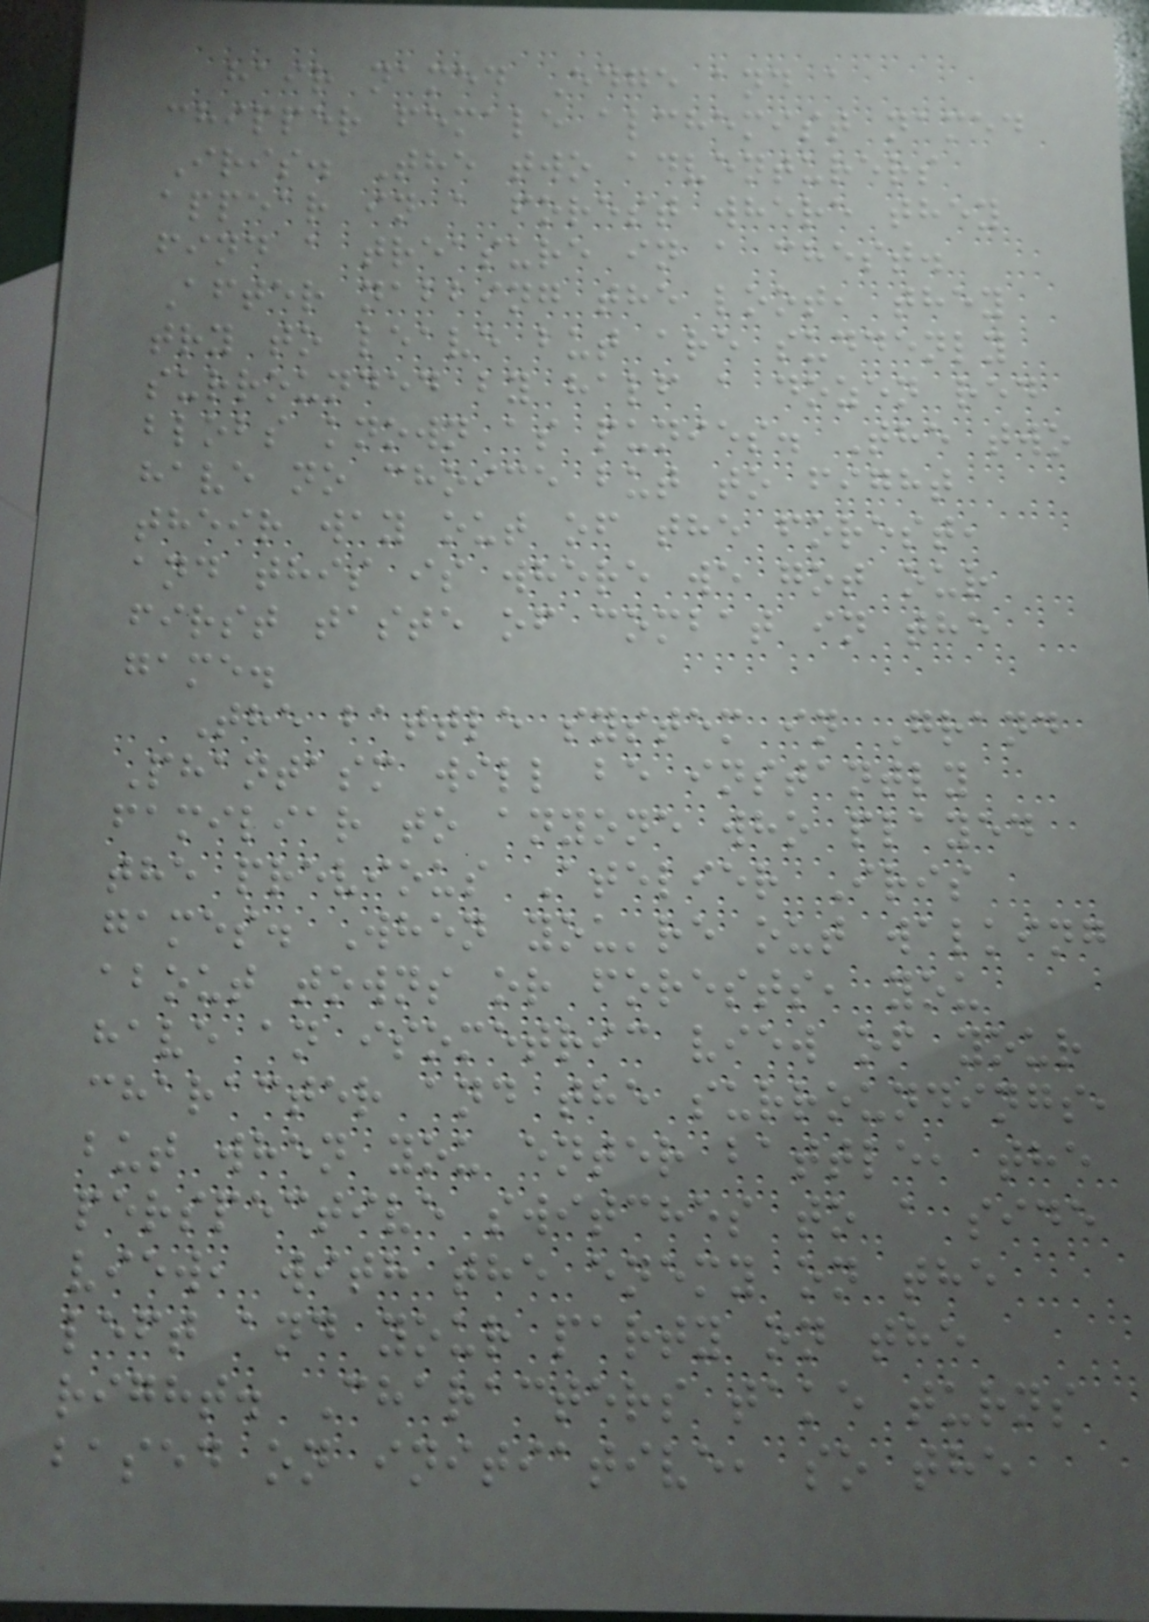hair named Edge and a
chipper female alchemist named
Iris. The two adventurers
appear in a forest where they
find a treasure in a chest.
After nabbing the loot, they
try to leave but are suddenly
surrounded by half a dozen red
blobs known as punies. The two
have no choice but to fight
their way out of the forest,
and this is where we got our
first taste of combat in the
game.
The battle system in Grand
Phantasm will be instantly
familiar to anyone who played
the previous Atelier Iris
games. When you're out walking
about towns or forests, you
have an isometric view of your
character and the surroundings,
but when you enter battle, the
perspective switches to a side
view, with the enemy on the
left and your party on the
right. Characters take turns
based on initiative, so the
